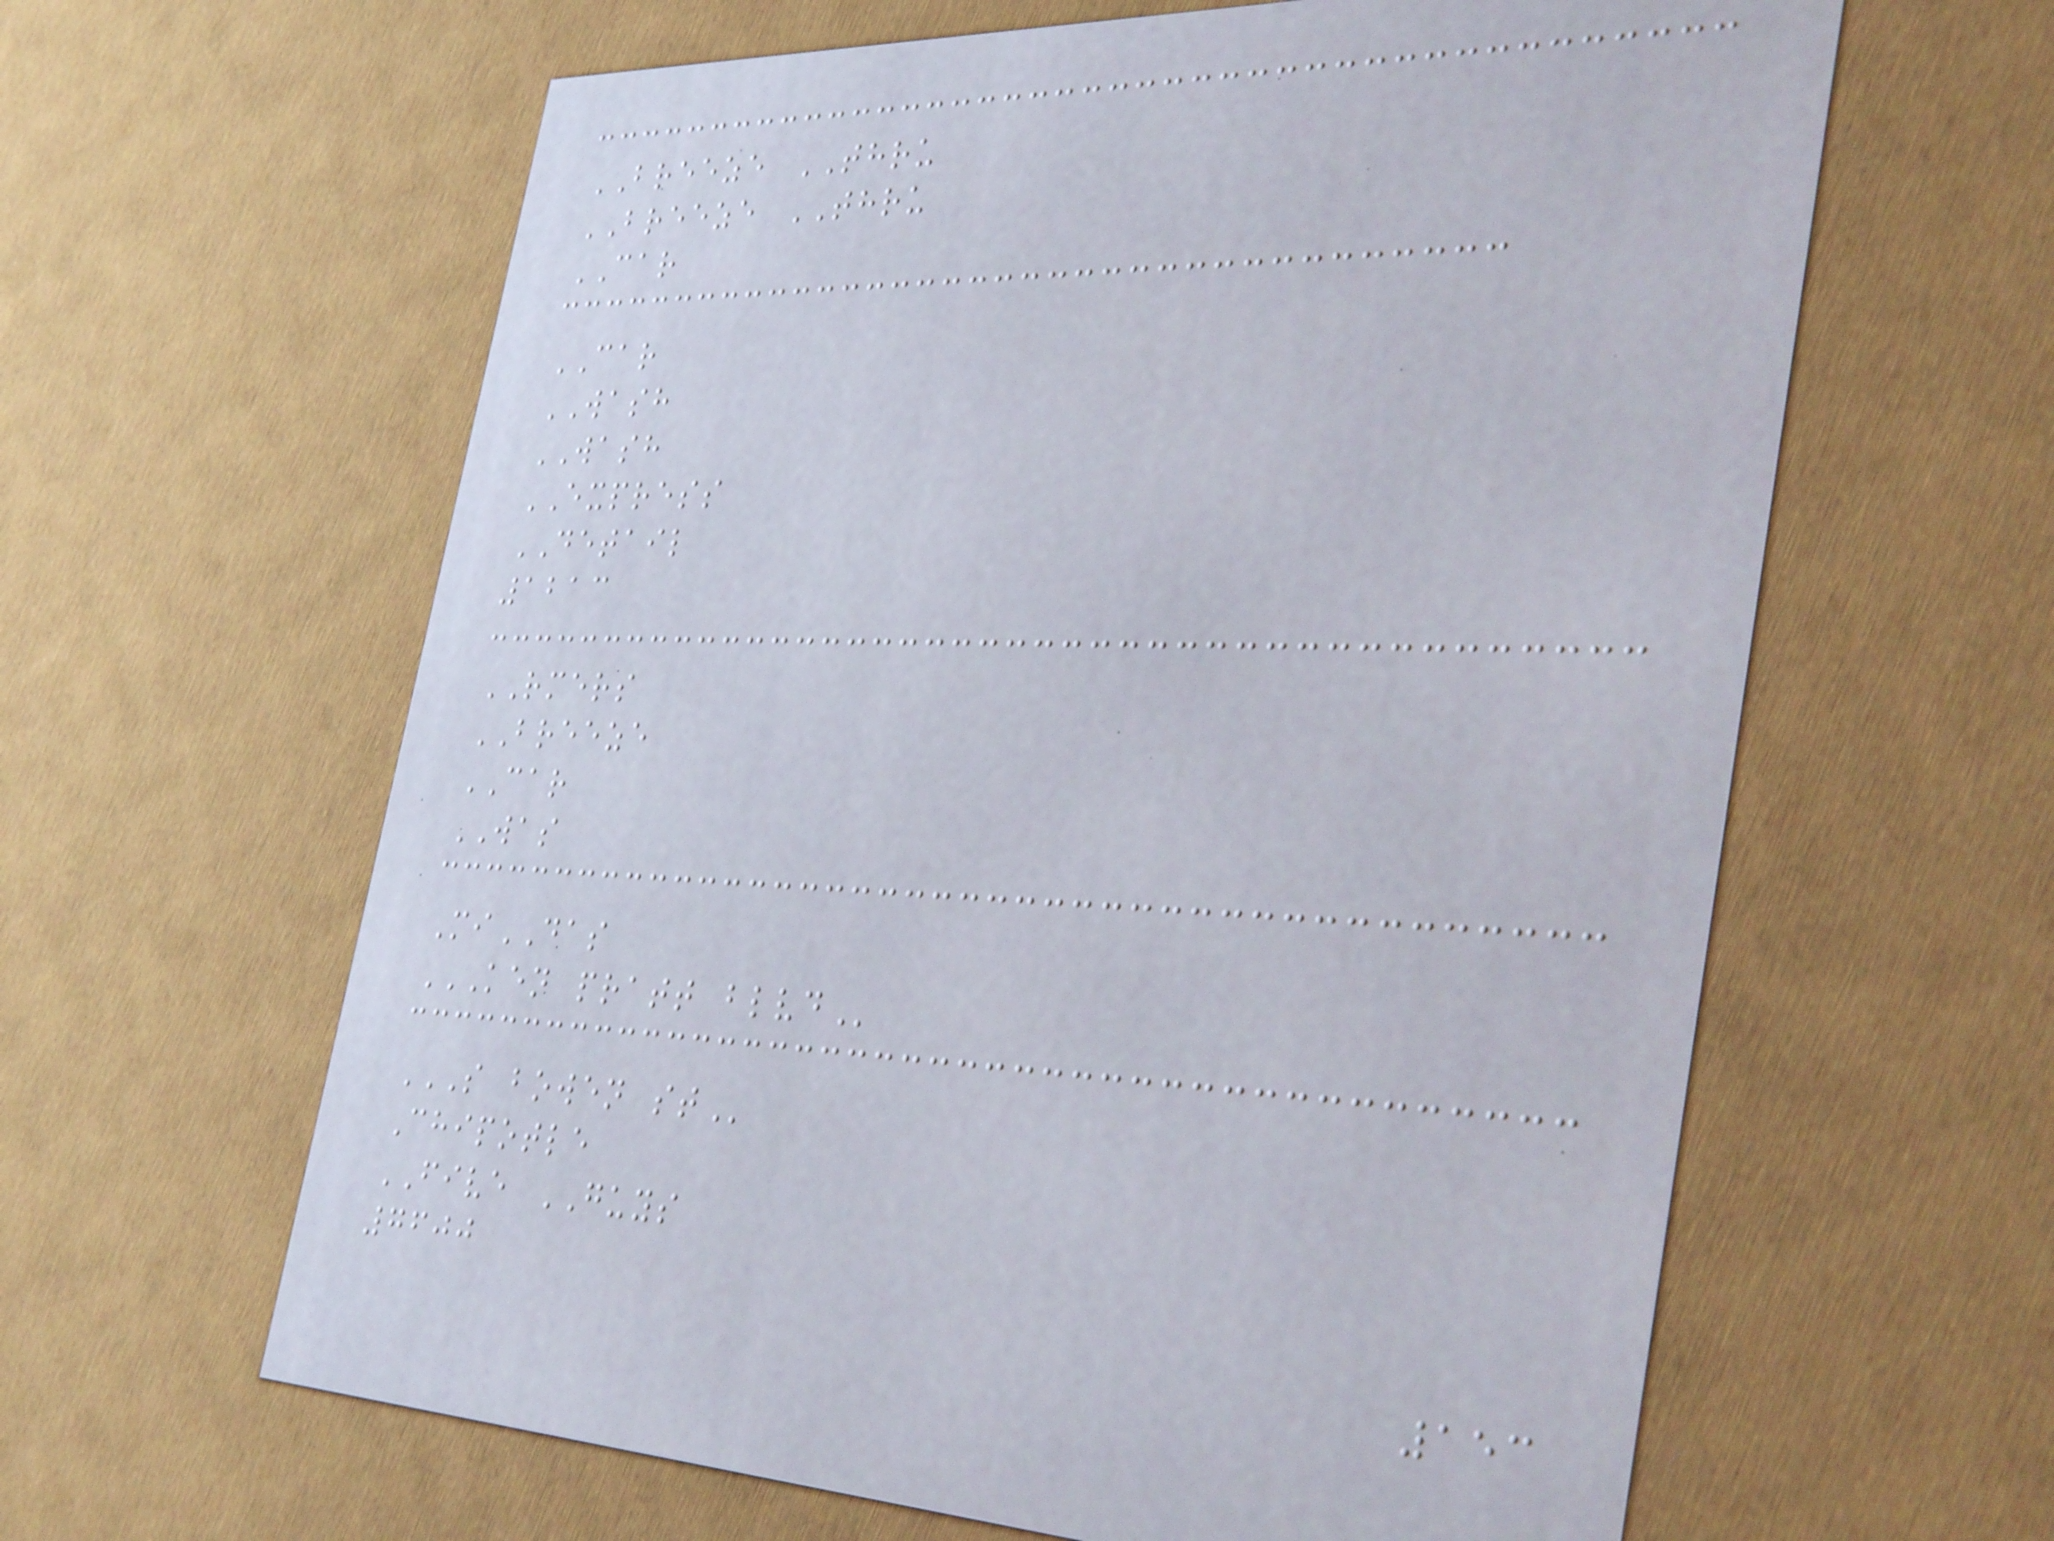BREEZE THRU
BREEZE THRU
CAR
CAR
WASH
WASH
EXPRESS
DETAIL
1213
RMERS
BREEZE
CAR
WAS
MiDAS
KEN PRATT BLVD
S BOWEN ST
Chipotle
FIVE GUYS
7600
153
